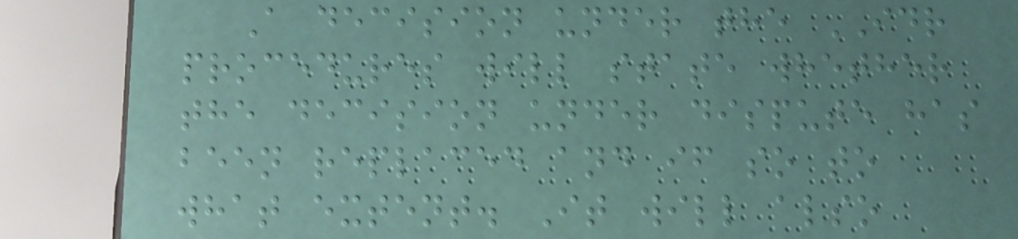A decision under the IDR
procedures will state whether
the decision under dispute has
been replaced and if so to
what extent. It will also
